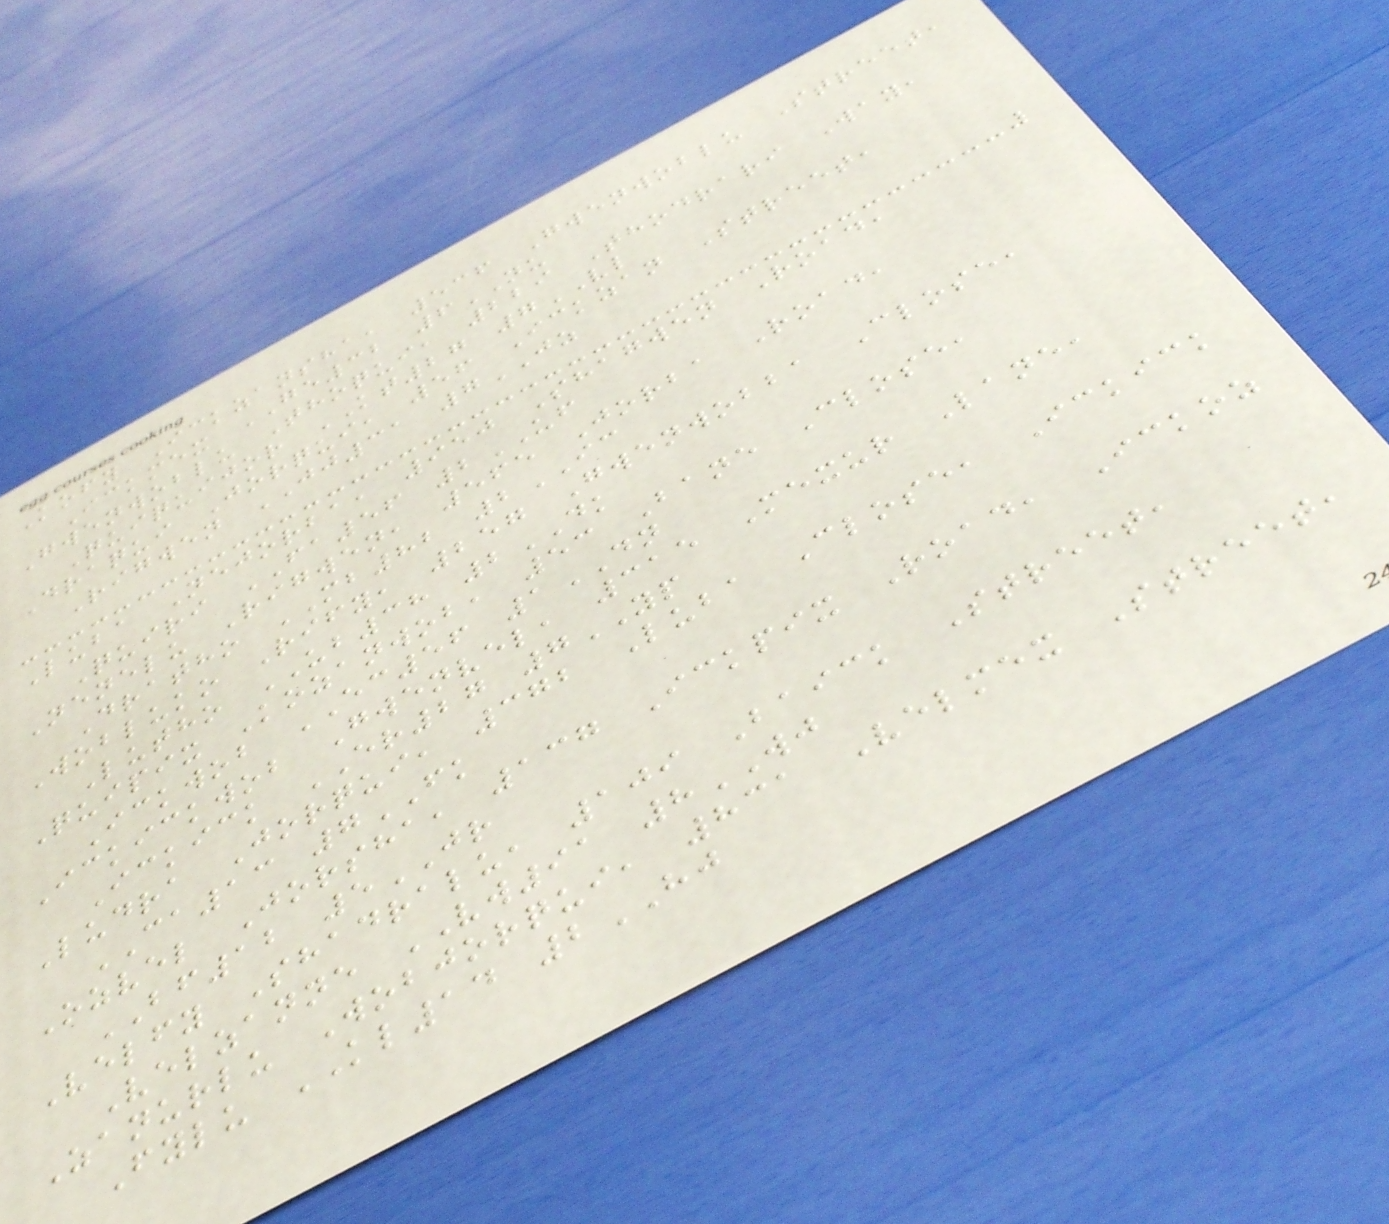Kofy Ickzansha, 536 Gwenwoblu Street,
Ickmex GE32 6NU
Gwenwoblu Thoqui, 229 Thodrari Way,
Quiquijor KT27 7VL
Draqui Jorqui, 56 Ickzan Street,
Rigwen JJ31 7JZ
Luba Nejorba, 950 Shagwen Road,
Quiri FA56 2UF
Nenelu Rigwen, 565 Jorba Road,
Dratho MB82 2IC
Wobluko Rify, 257 Gwenwobba Close,
Lutho UB38 2DK
Quipix Kozanwob, 53 Bane Close,
Ickwob EC56 1DN
Ickickwob Gwenvel, 315 Mexur Lane,
Ickick ER27 7YP
Ludra Jorqui, 372 Luba Close, Ickick
CA13 7FK
Ozvel Jorsha, 137 Ickpix Road, Ickoz
BF12 5JR
Velfy Shadralu, 109 Baick Street,
Velzanne VW91 8WJ
Zanurlu Wobjorqui, 831 Velmex Street,
Fylu KL14 2HJ
